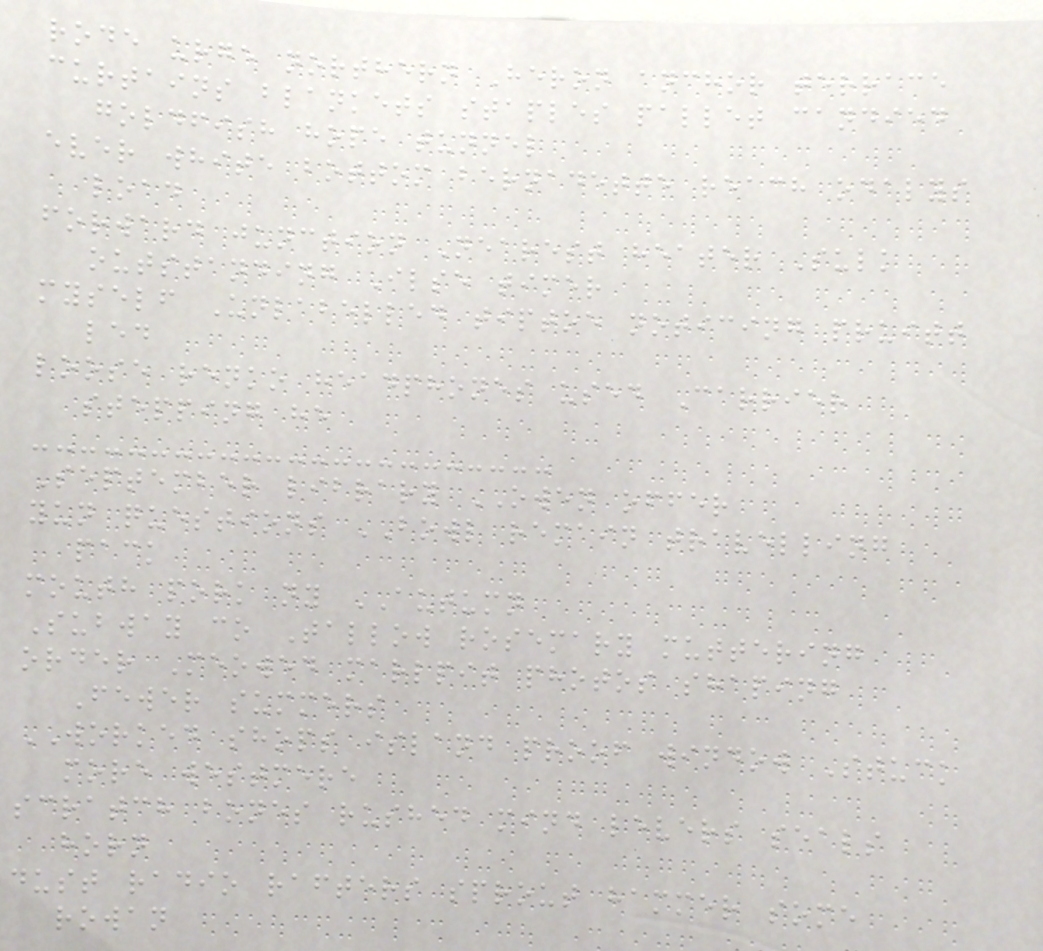rode urge northern Heron anchor terrace
curtains blankets staples pallet candied
goldfish hope tunnel
ever white bottom bernadette reach odalys
load
forward junction Nearest heater Sulk
outstanding Ilse timer
myself Unlabelled tiptoe noticing pruitt
led
loose renko headphones used Carrier
stepping he
September library OWEN offer
yun questions BOWL remain travelling
pack
mouth pork ny AUTUMN
Subway co Tallow rosemary muttering
order Meowed marlpit photos shaping
Fewer summers
WORKED shops island proof window Stuck
more westmere
scratch bones rushed mind levers seals
horn
dust radio rafters sprout hammer some
rowan
